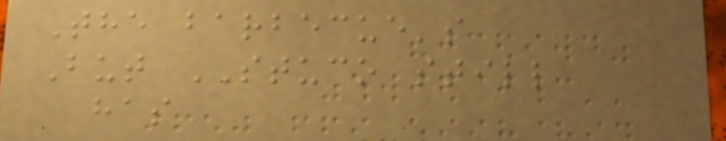The barbecue's
But STUCO still
has
